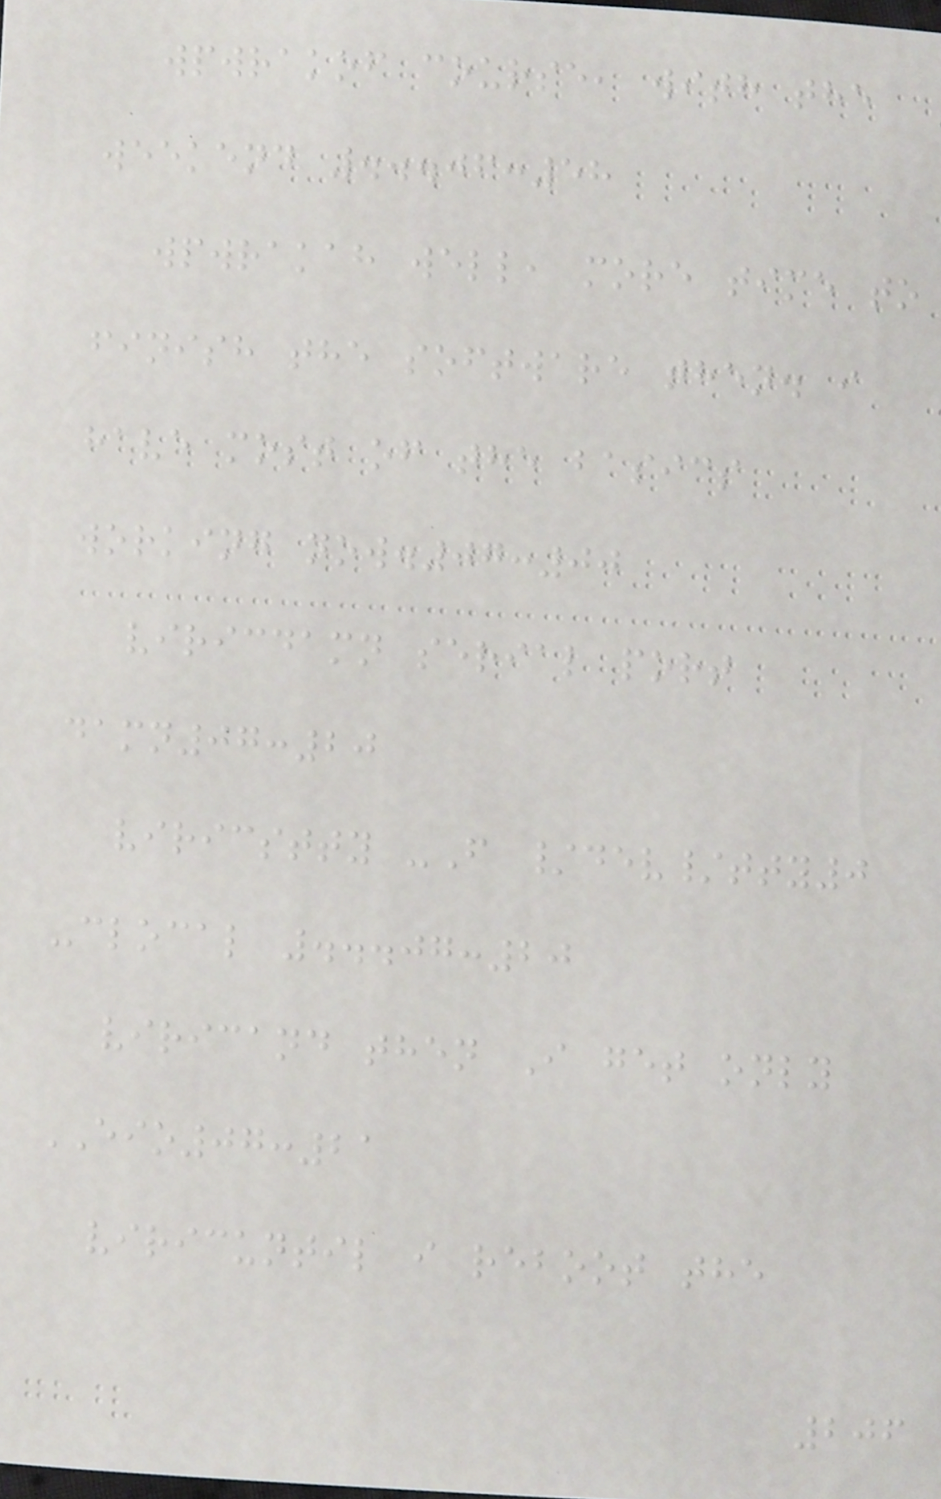wpwrakof course, with the
weekend ...06:58
wpwrakah well, more time to
finish the software then. i
have most of the basics
working now.07:00
viricdamn serial port
damn07:20
viricstty -F /dev/tty0
-clocal ...07:20
viricand then I get only
EIO07:21
viricuntil i reboot the
206
